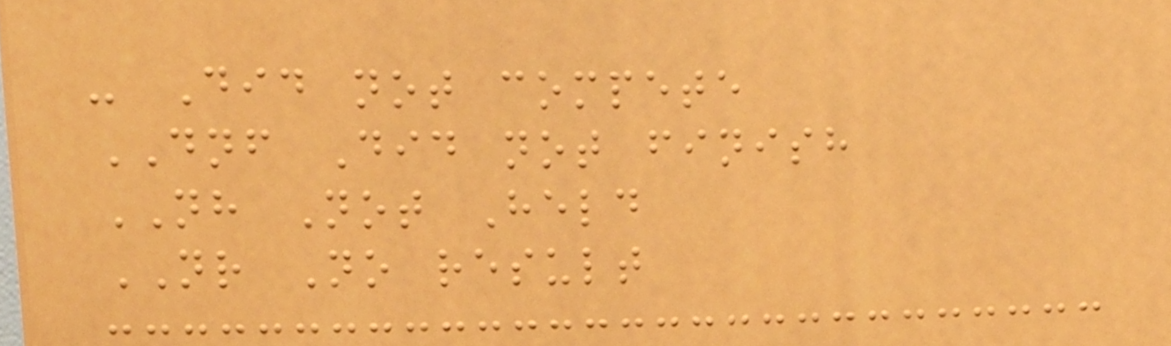- Did not compete
DNF Did not finish
NH Not Held
NR No result
